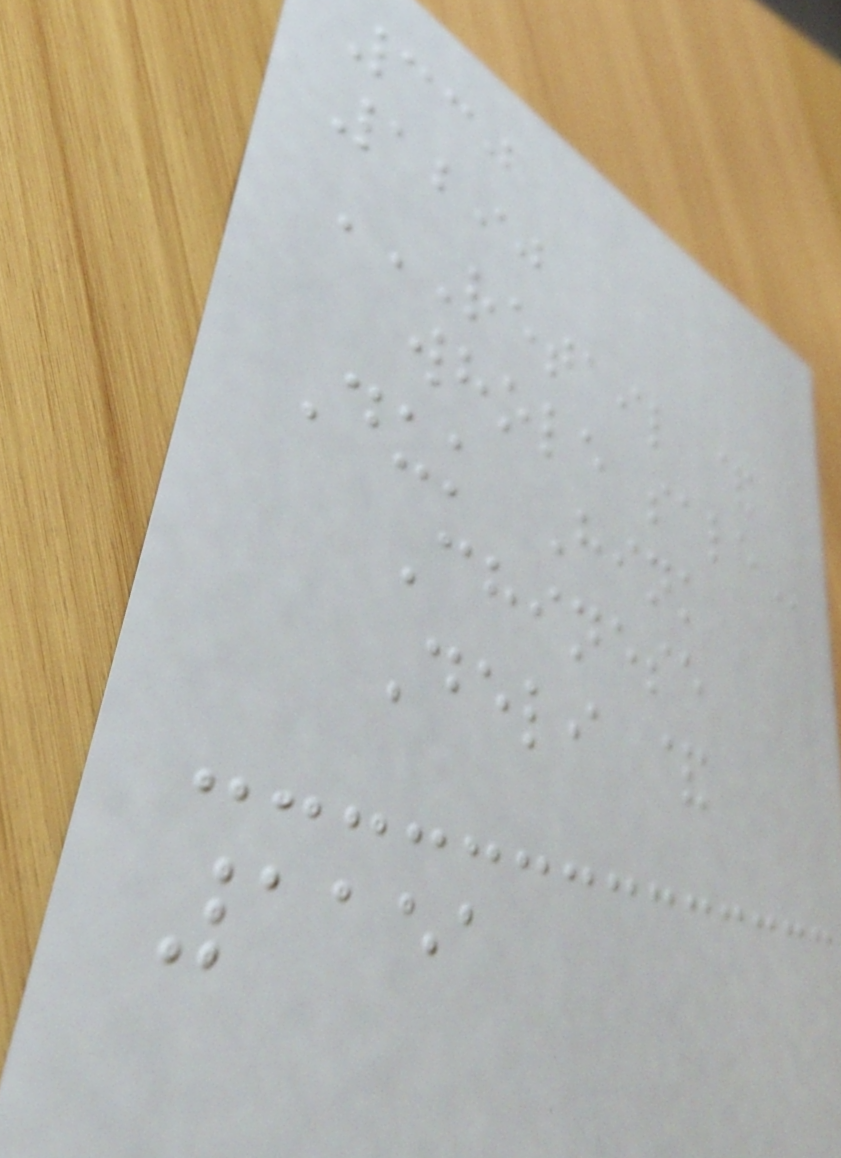330
1290
RETAIL &
WHOLE SALE
Duk Hink
Chinese
Deli &
1151
